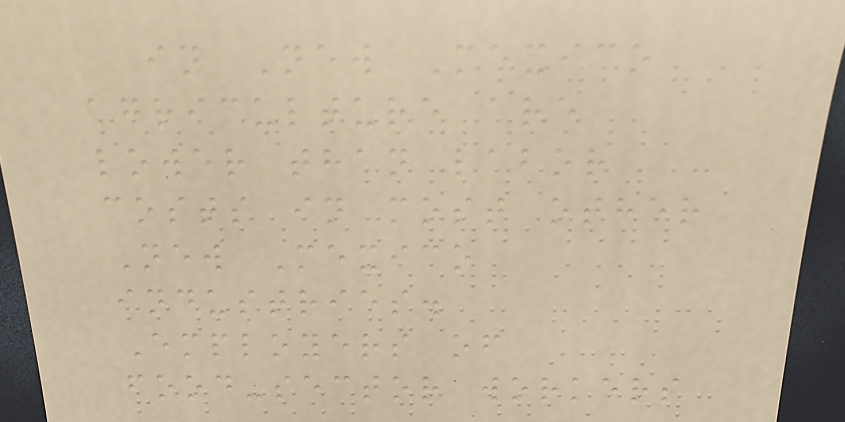in New Mexico
agriculture are
lower than labor
costs in most other
New Mexico
industries.
Employers of
food-sector workers
